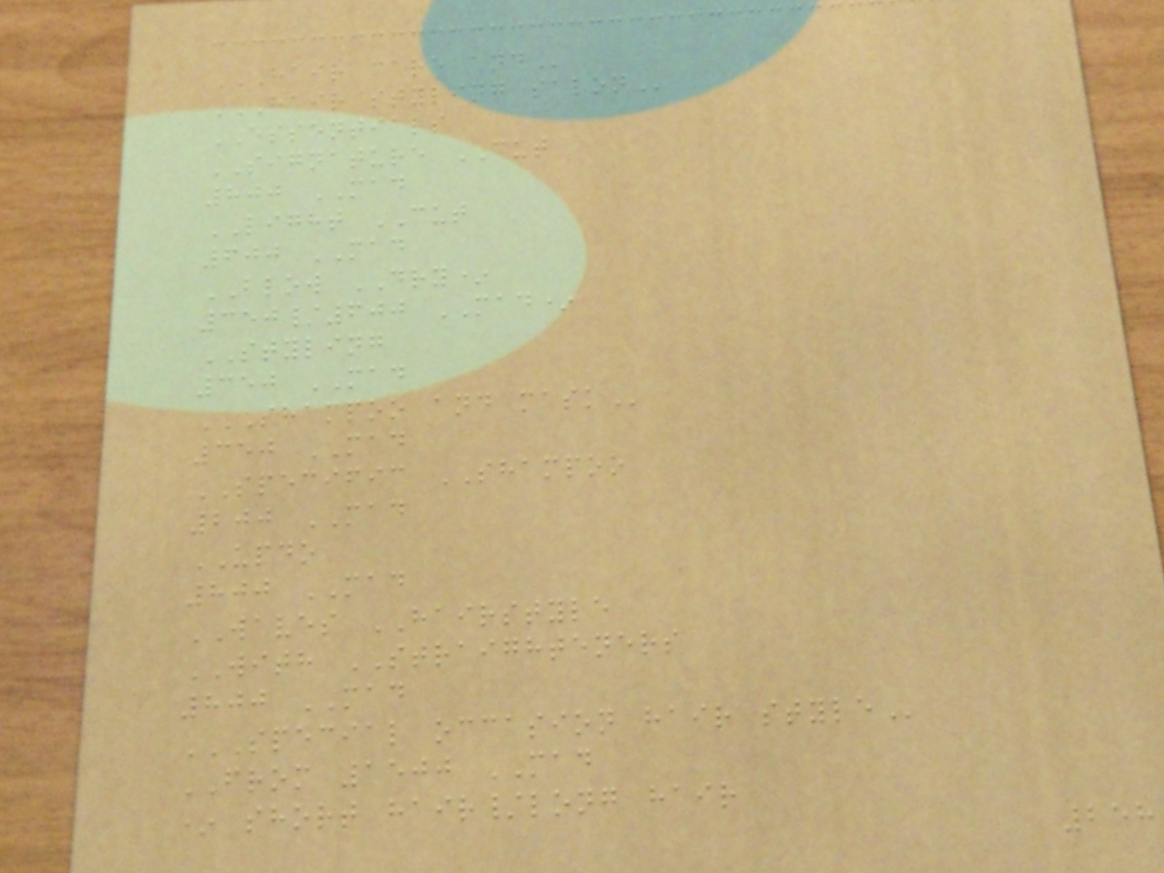HAIR CARE AND
HAIR STYLING SALON
ESSENTIALS
SIGNATURE CUT
800 MAD
LIGHT CUT
600 MAD
BLOW DRY*
350/600 MAD*
STYLING
350 MAD
SHAMPOO AND MASK
350 MAD
SPECIFIC SHAMPOO
200 MAD
UPDO
800 MAD
WAVES HAIRSTYLE
WITH STRAIGHTENERS
800 MAD
SPECIAL OCCASION HAIR STYLE
FROM 1500 MAD
* short hair/long hair
258
